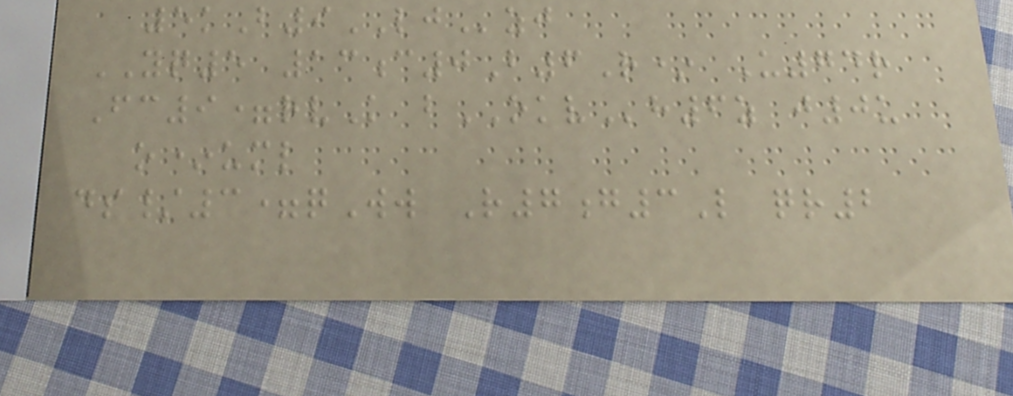5kB9LJzj
YQ5 13c0B6R* U74r
Fc9=rvK bOKVh6z j0u
o*uml
ds/3=qWw R7g3L qr2
